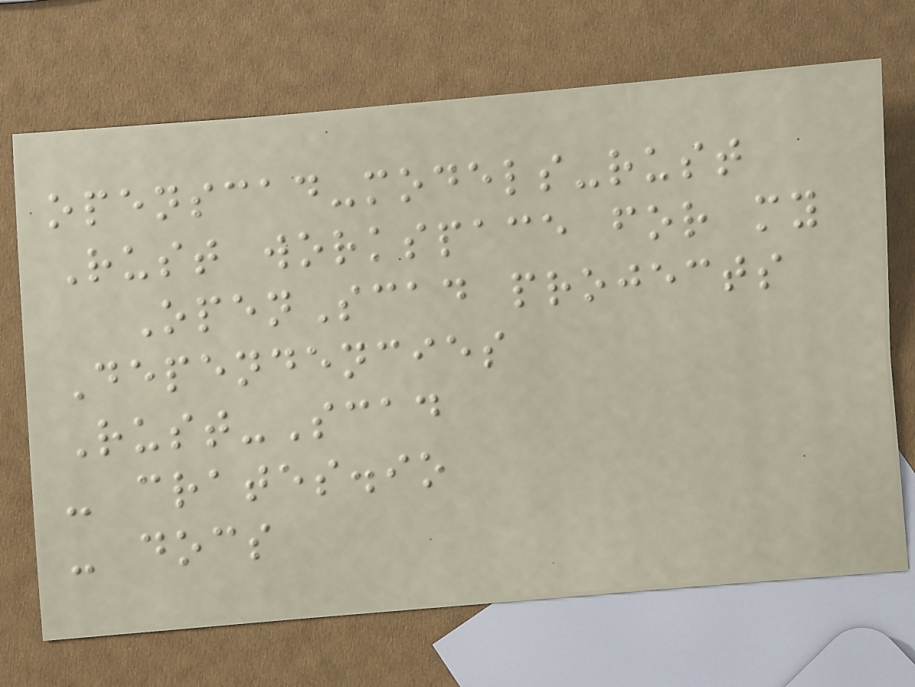openscad-models-rust
Rust workspace for my
OpenScad projects
Dependencies
Rust-Scad
- crates.io
- docs
